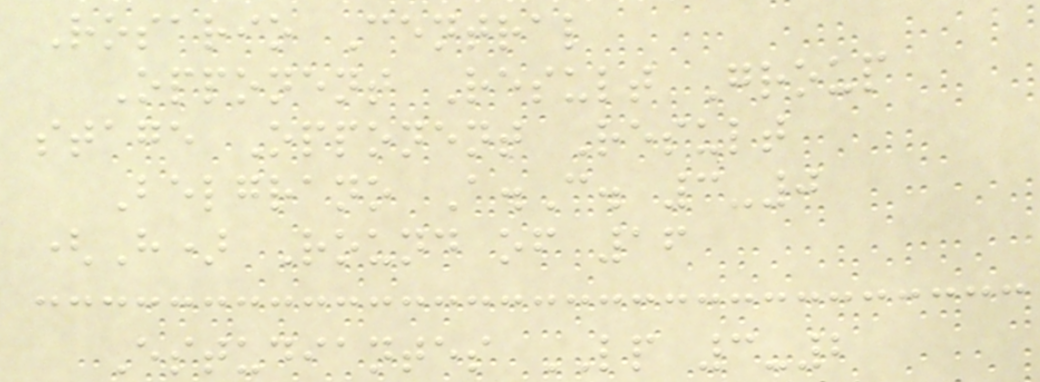Rosario Central
Opponent Result Group
stage Opponent Result
Belgrano A.C. 3-0
(H) Round of 16
Estudiantes LP 3-2
